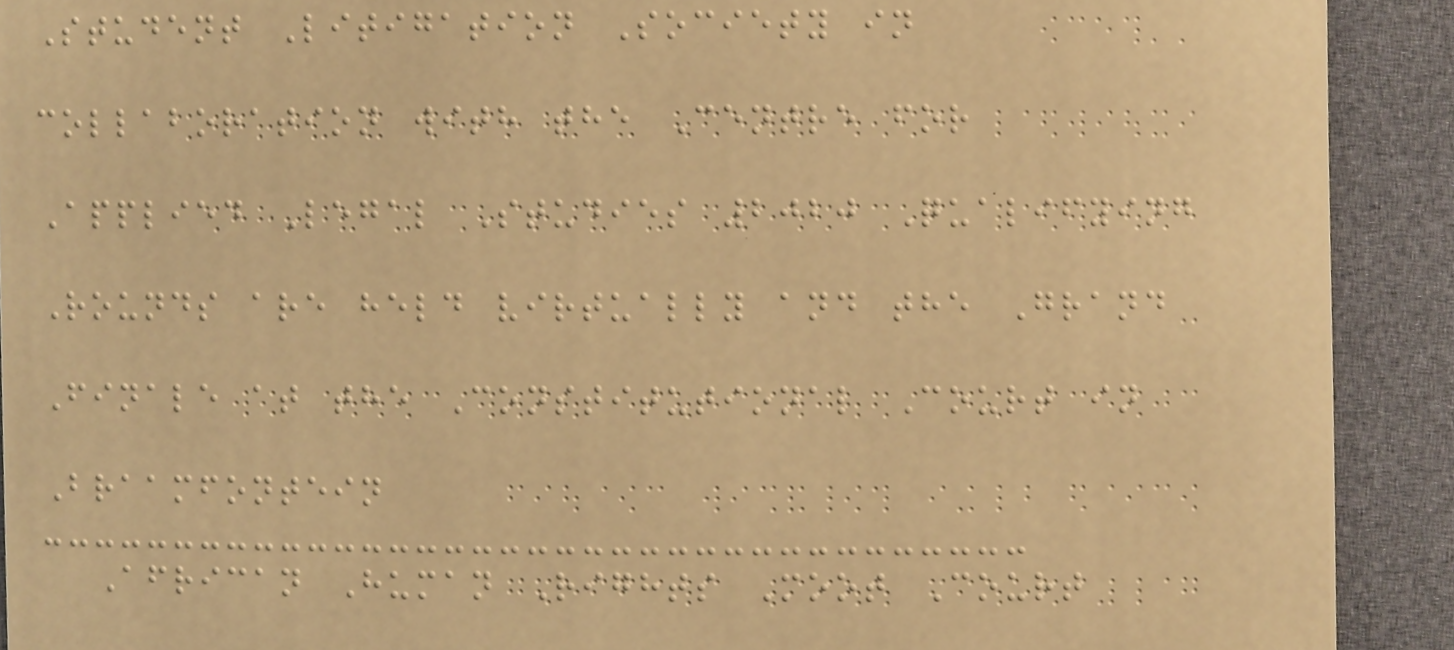Student Litigation Society in
collaboration with the Centre for
Applied Legal Studies 2020 Qualifying
Rounds are held virtually and the Grand
Finale at the Constitutional Court in
Braamfontein
African Human Rights Moot Court
